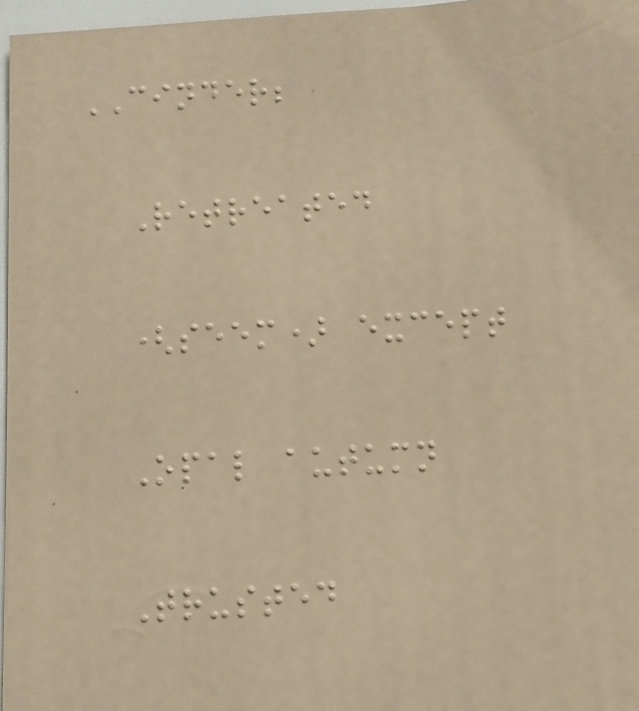CINDER;
Retreated
(seem) except
Opal autumn
Trusted
